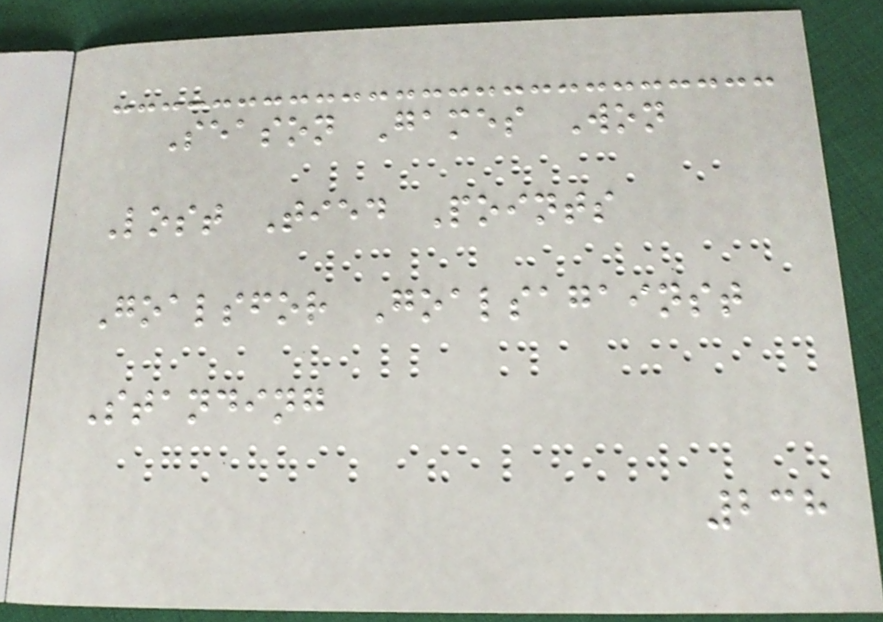Season Games Won
Lost Tied Points
Goalsfor Goalsagainst
Standing
238
